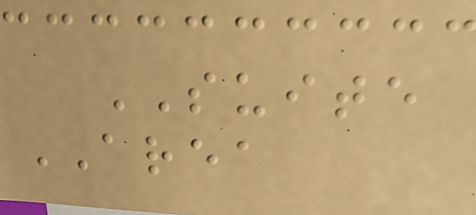SUITE
AREA
